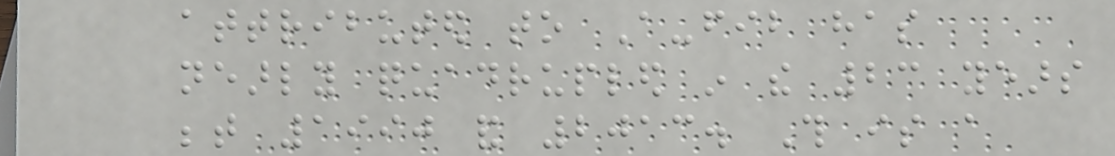attributed to A-fib has
nearly quadrupled in the 23 years
between 1990 and 2013. This is a
